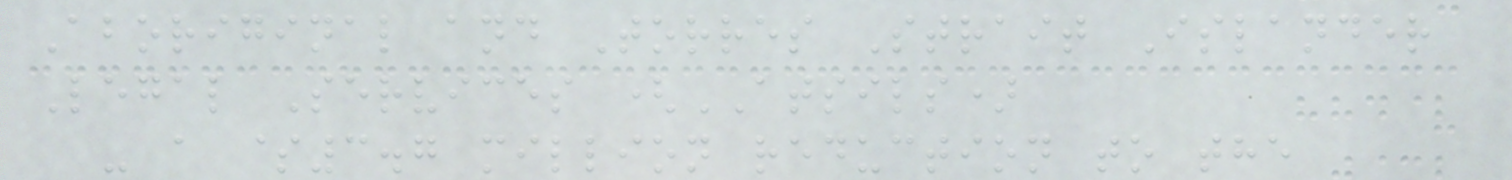Aboriginal and Torres Strait Islander
Legal Services (ATSILS)
- a $3.7 million reduction to the
